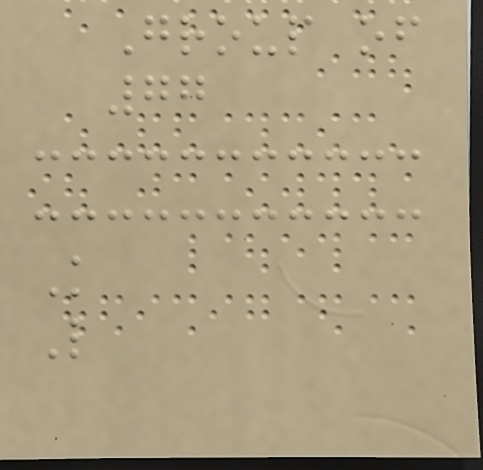Group of
77
K
L
